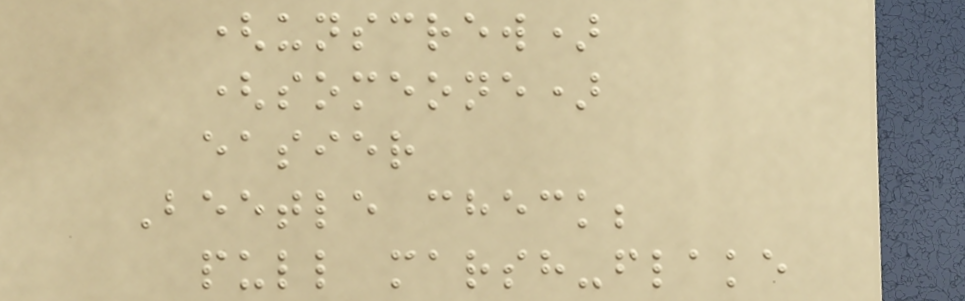(unscrew)
(someone)
easier
Beetle check;
pull marsh-flake
